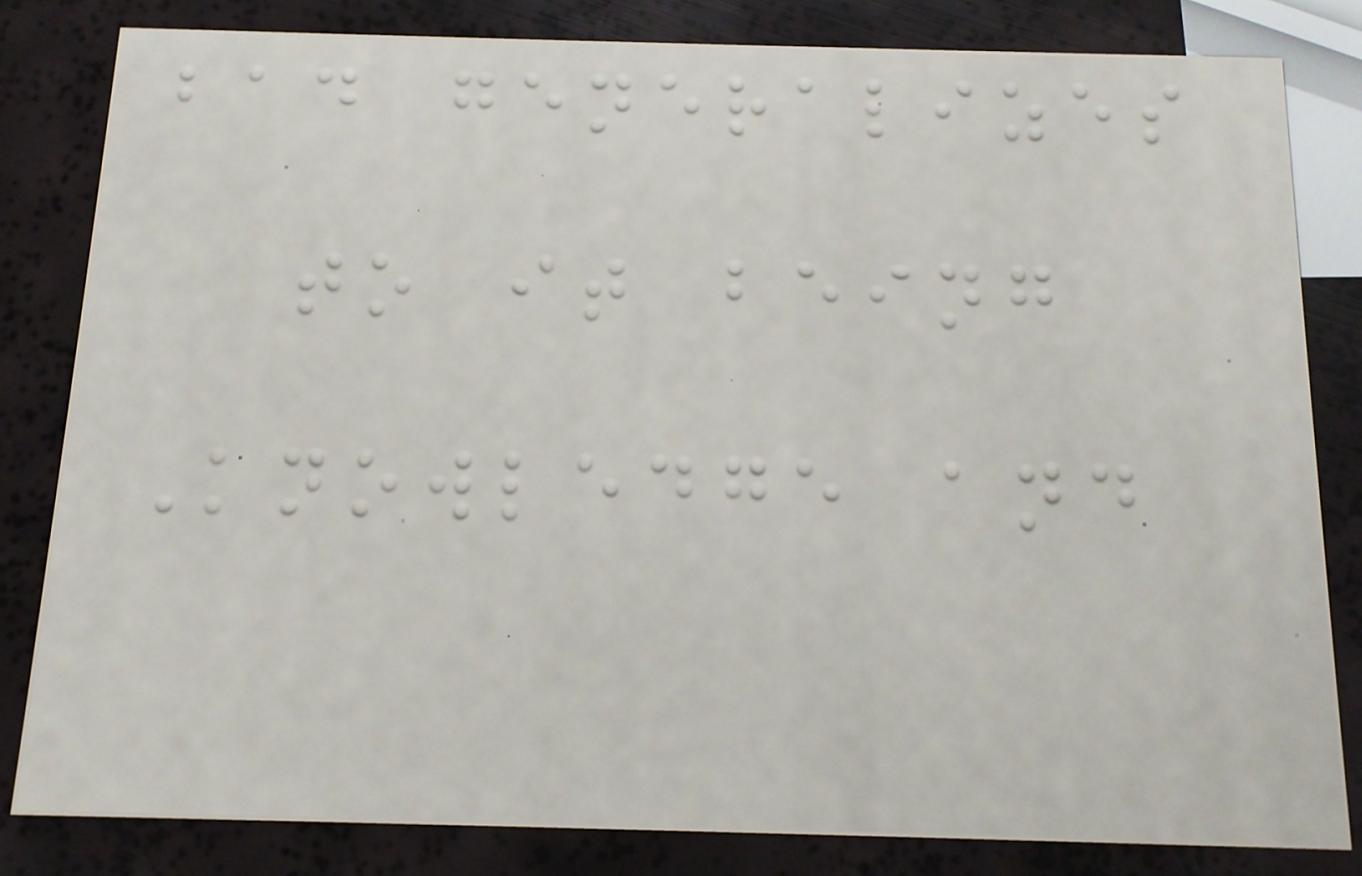bad generalizes
to it being
Knowledge and
